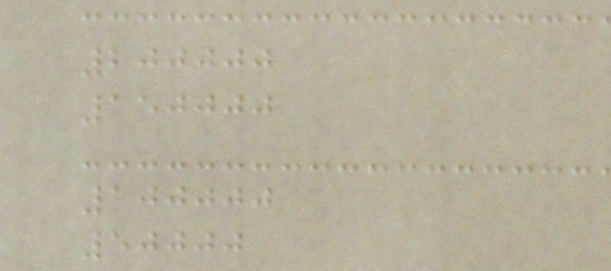200000
150000
100000
50000
